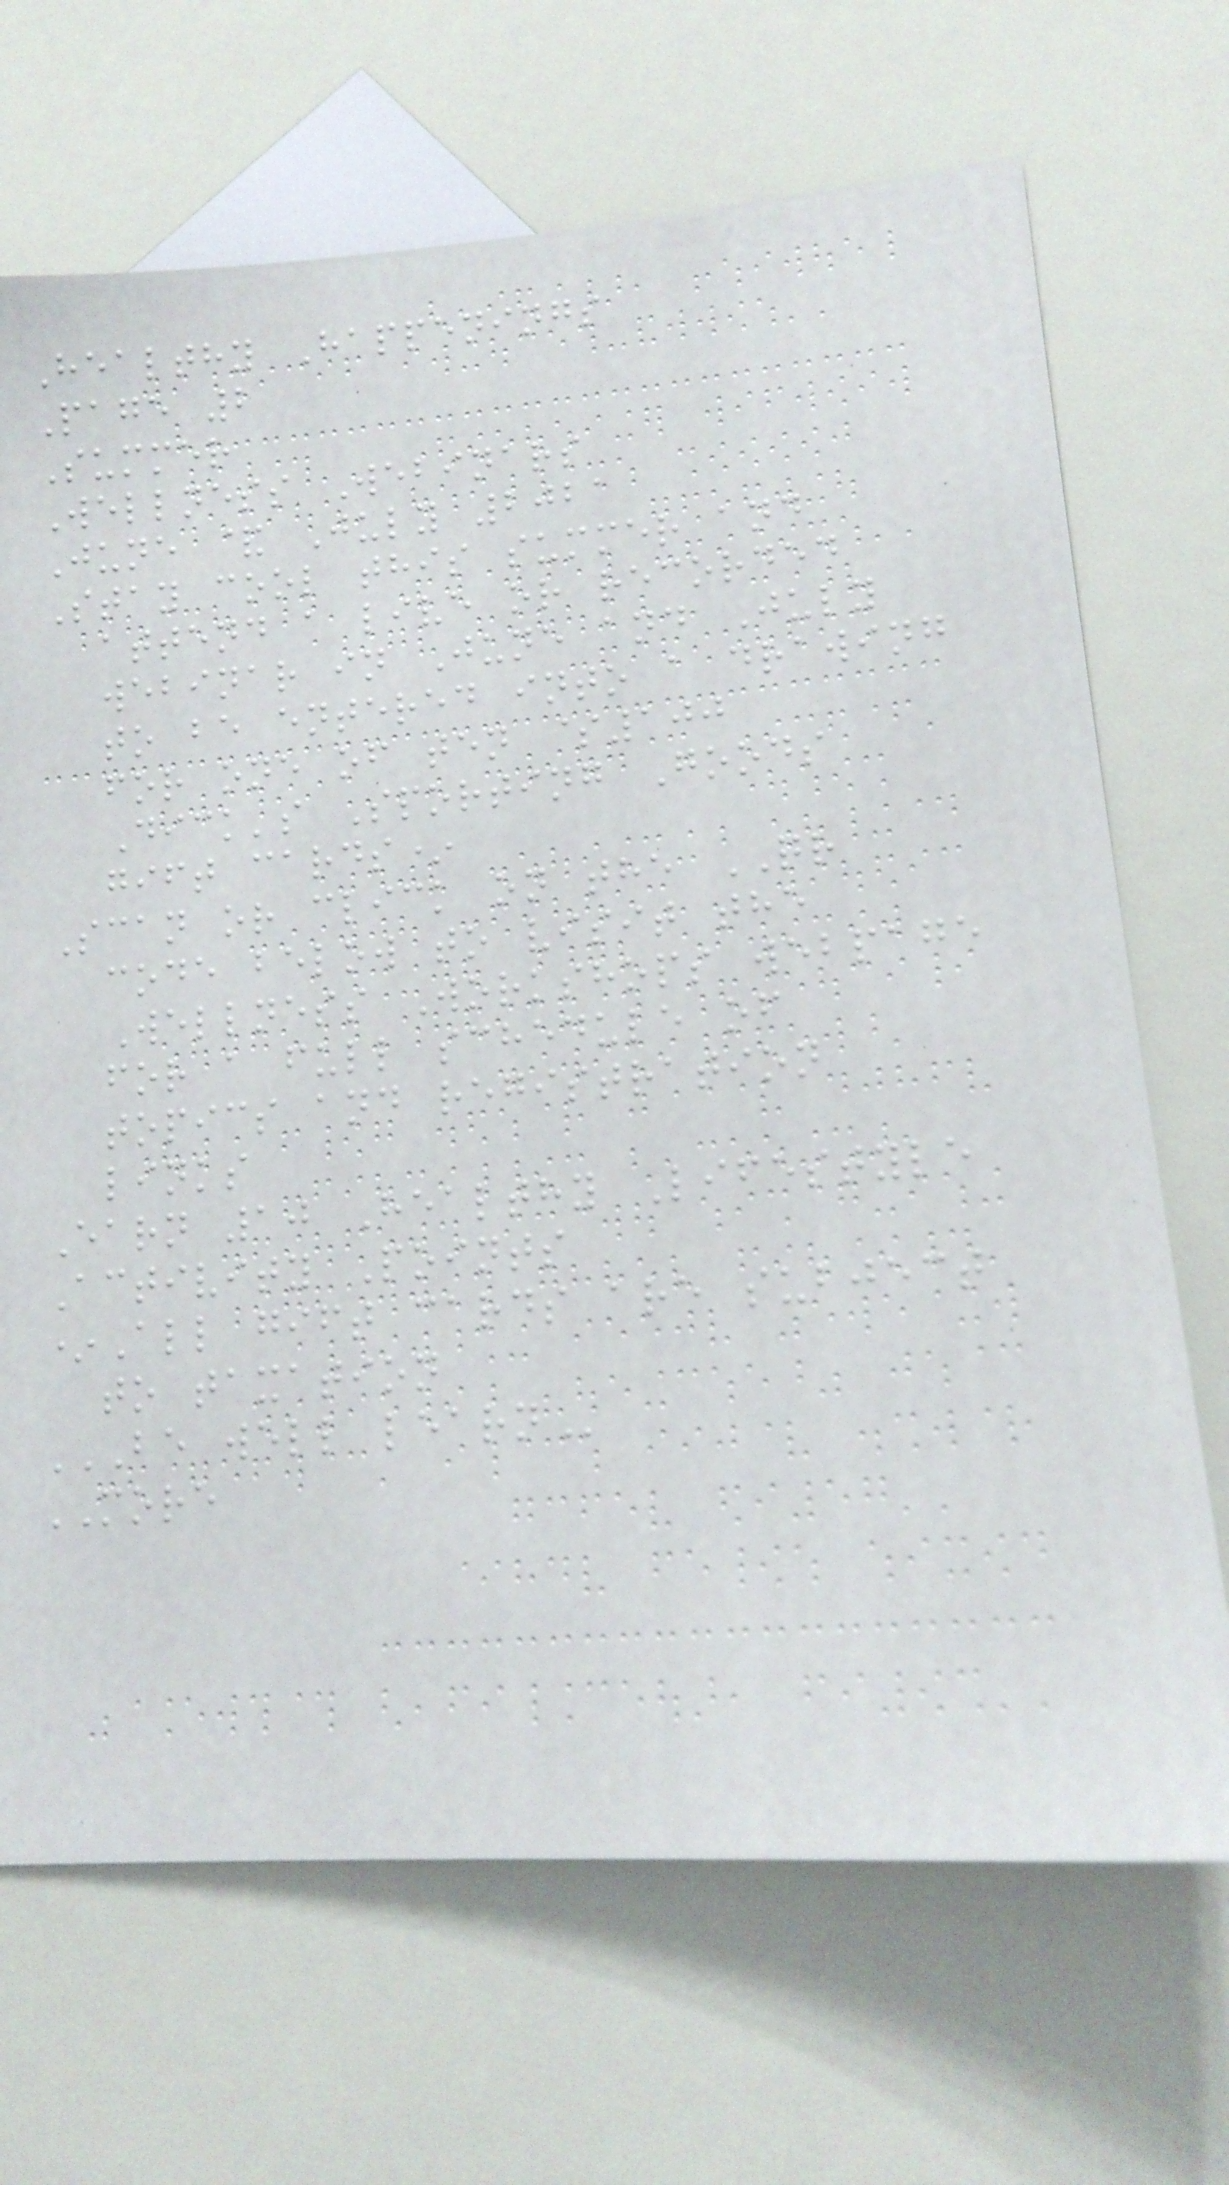Healthy Happenings
Page 2
Summer
Wellness Webinars
June & July 2021
Stay cool this summer and
attend a live or recorded
webinar in June and July
to be entered into a drawing
for one of ten $100
Dick's Sporting Goods
gift cards*
Scan or click on the QR
code below to visit the
Wellness Workshops webpage
for a full schedule of
topics and registration
links
Earn 10 Healthy Lifestyle
Activity Points
*All gift cards are subject
to taxation
BE WELL LEARN
MORE
